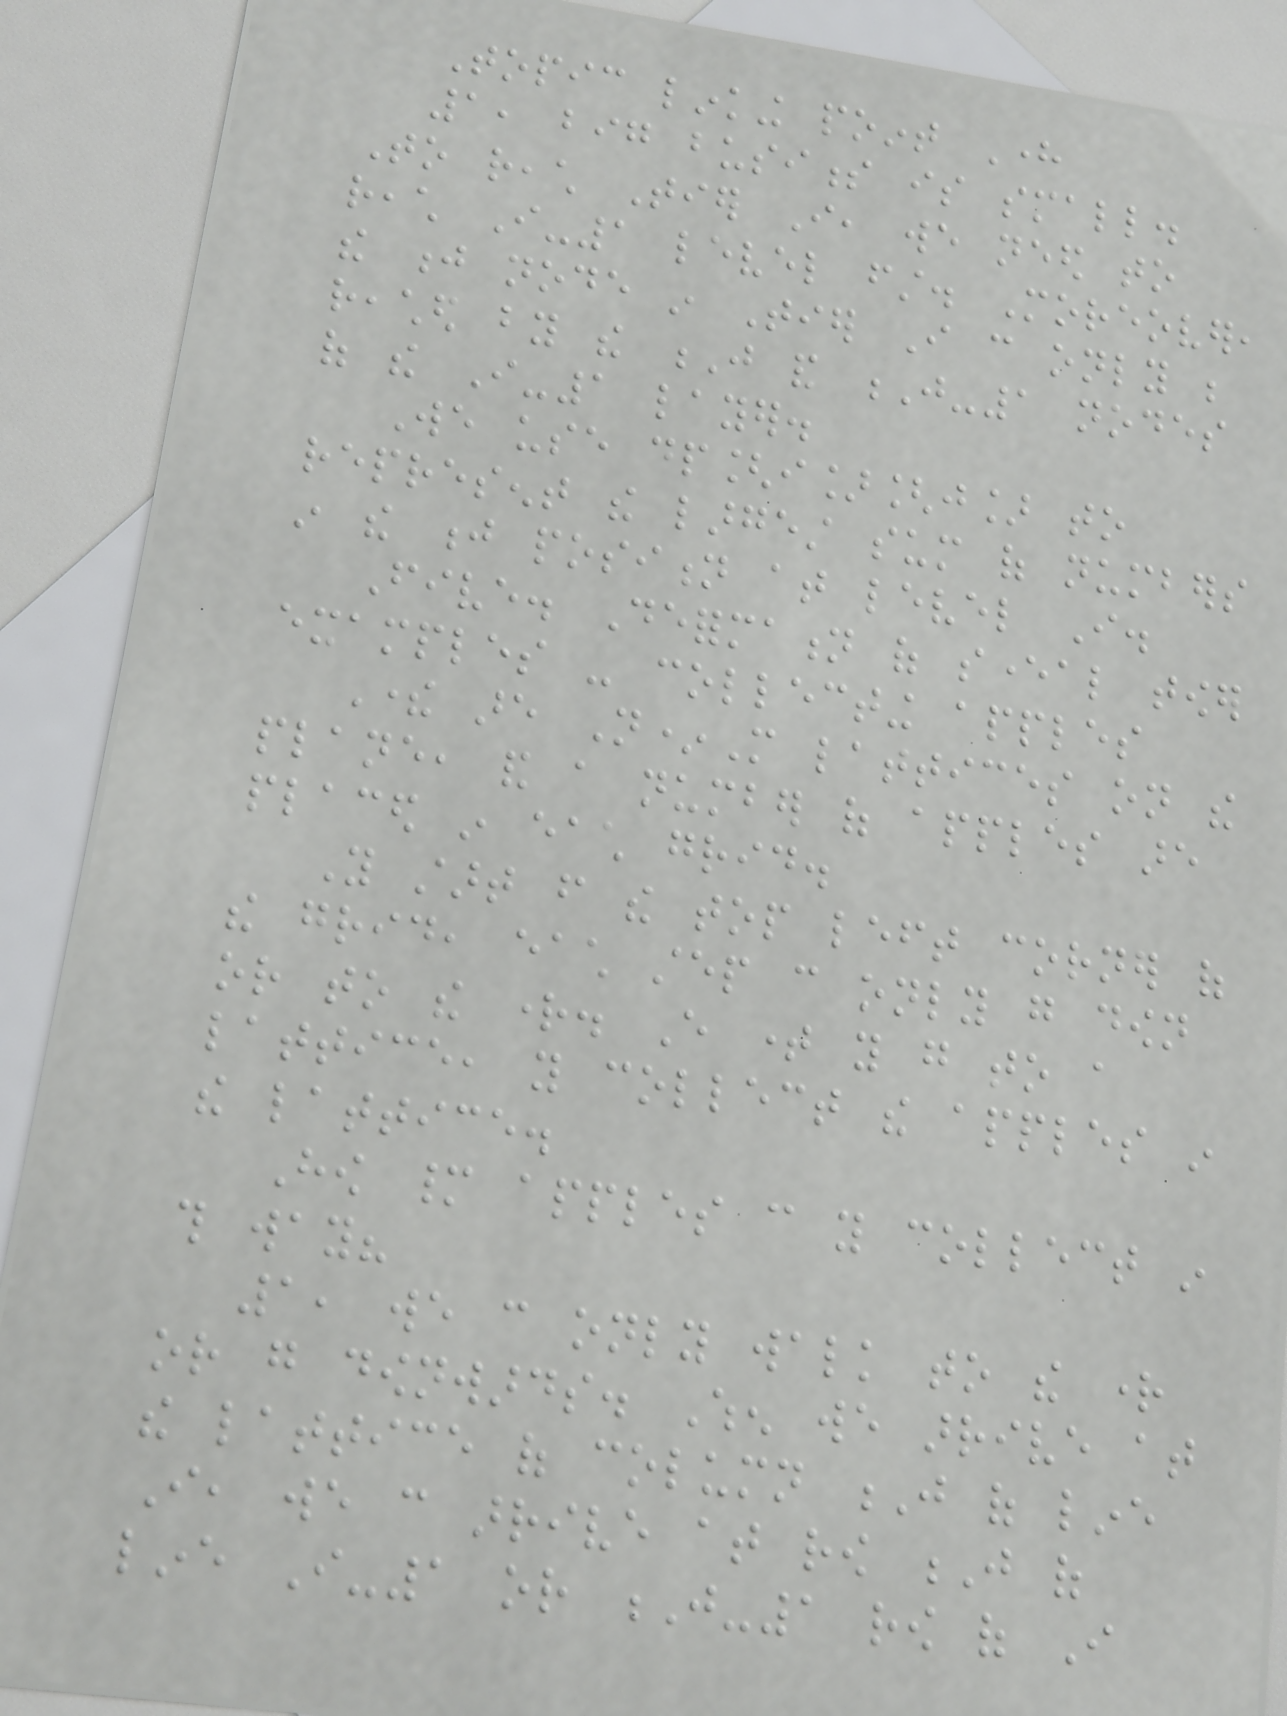Topic linking point Here
1, big business is small.
To reach Tier I, we need to
reach I-1 level first. Moreover,
the j node in Tier I can only be
reached by the J and J-1 nodes
of the I-1 layer.
We use dp[i][j] to
represent the largest sum of numbers
in the j position at level I.
Five. Deformation of several tower
examples - collecting apples
There are N*M lattices on the
plane, and a number of apples are
placed in each grid.
You start from the top left corner of
the grid, each step can only go down
or to the right. Every time you go to a
lattice, you collect the apples in
the lattice.
How many apples can you collect in
this way?
1, we can only walk to the right
or go downwards. When we arrive at
the lattice of column J of line
I, we can arrive at row J of
line I-1 or J-1 row of I
